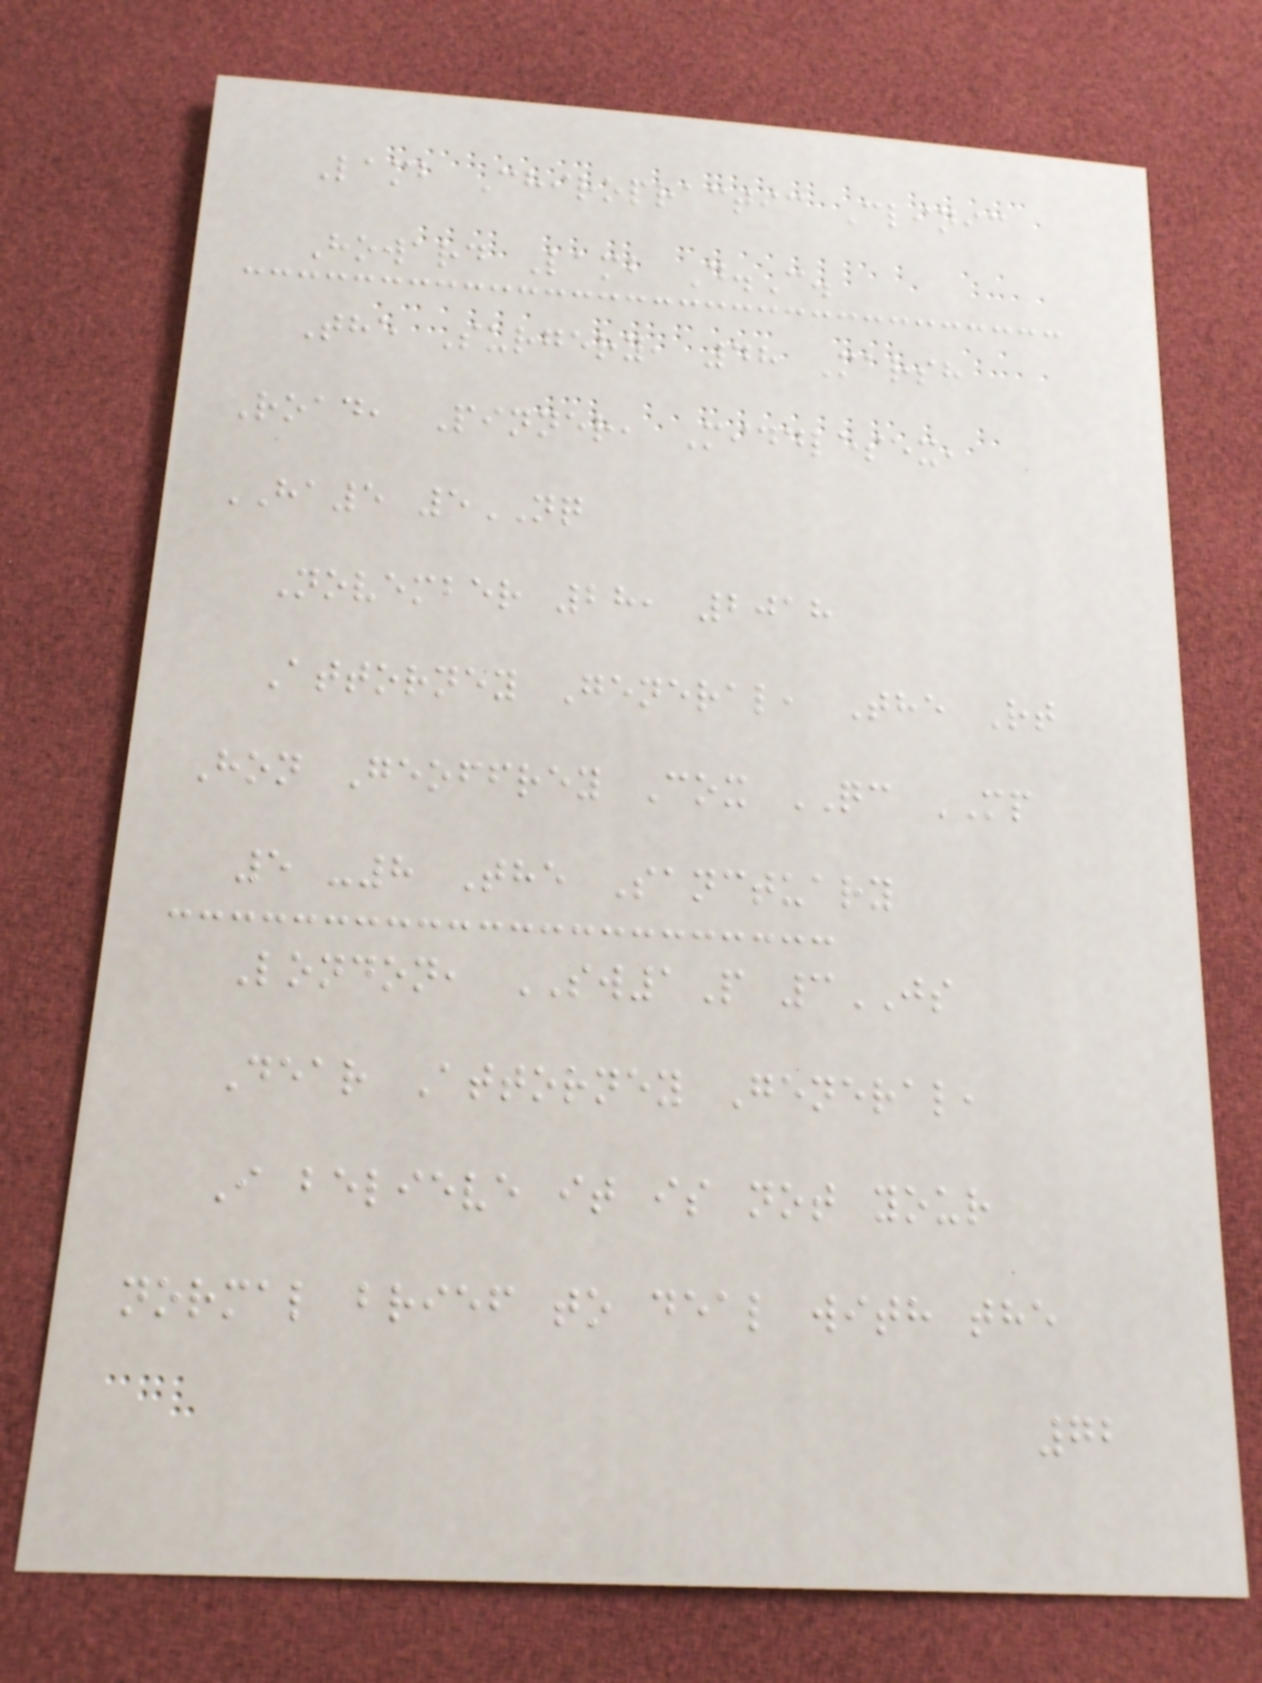Lamb Chiropractic Clinic
Howard Lamb D.C.
The Surgery, 48 Marsh
Road, Pinner, Middlesex,
HA5 5NQ
November 28, 2018
Attorney General, The Rt
Hon Geoffrey Cox QC MP
5 -8 The Sanctuary
London, SW1P 3JS
Dear Attorney General,
I believe it is not your
normal brief to deal with the
72
